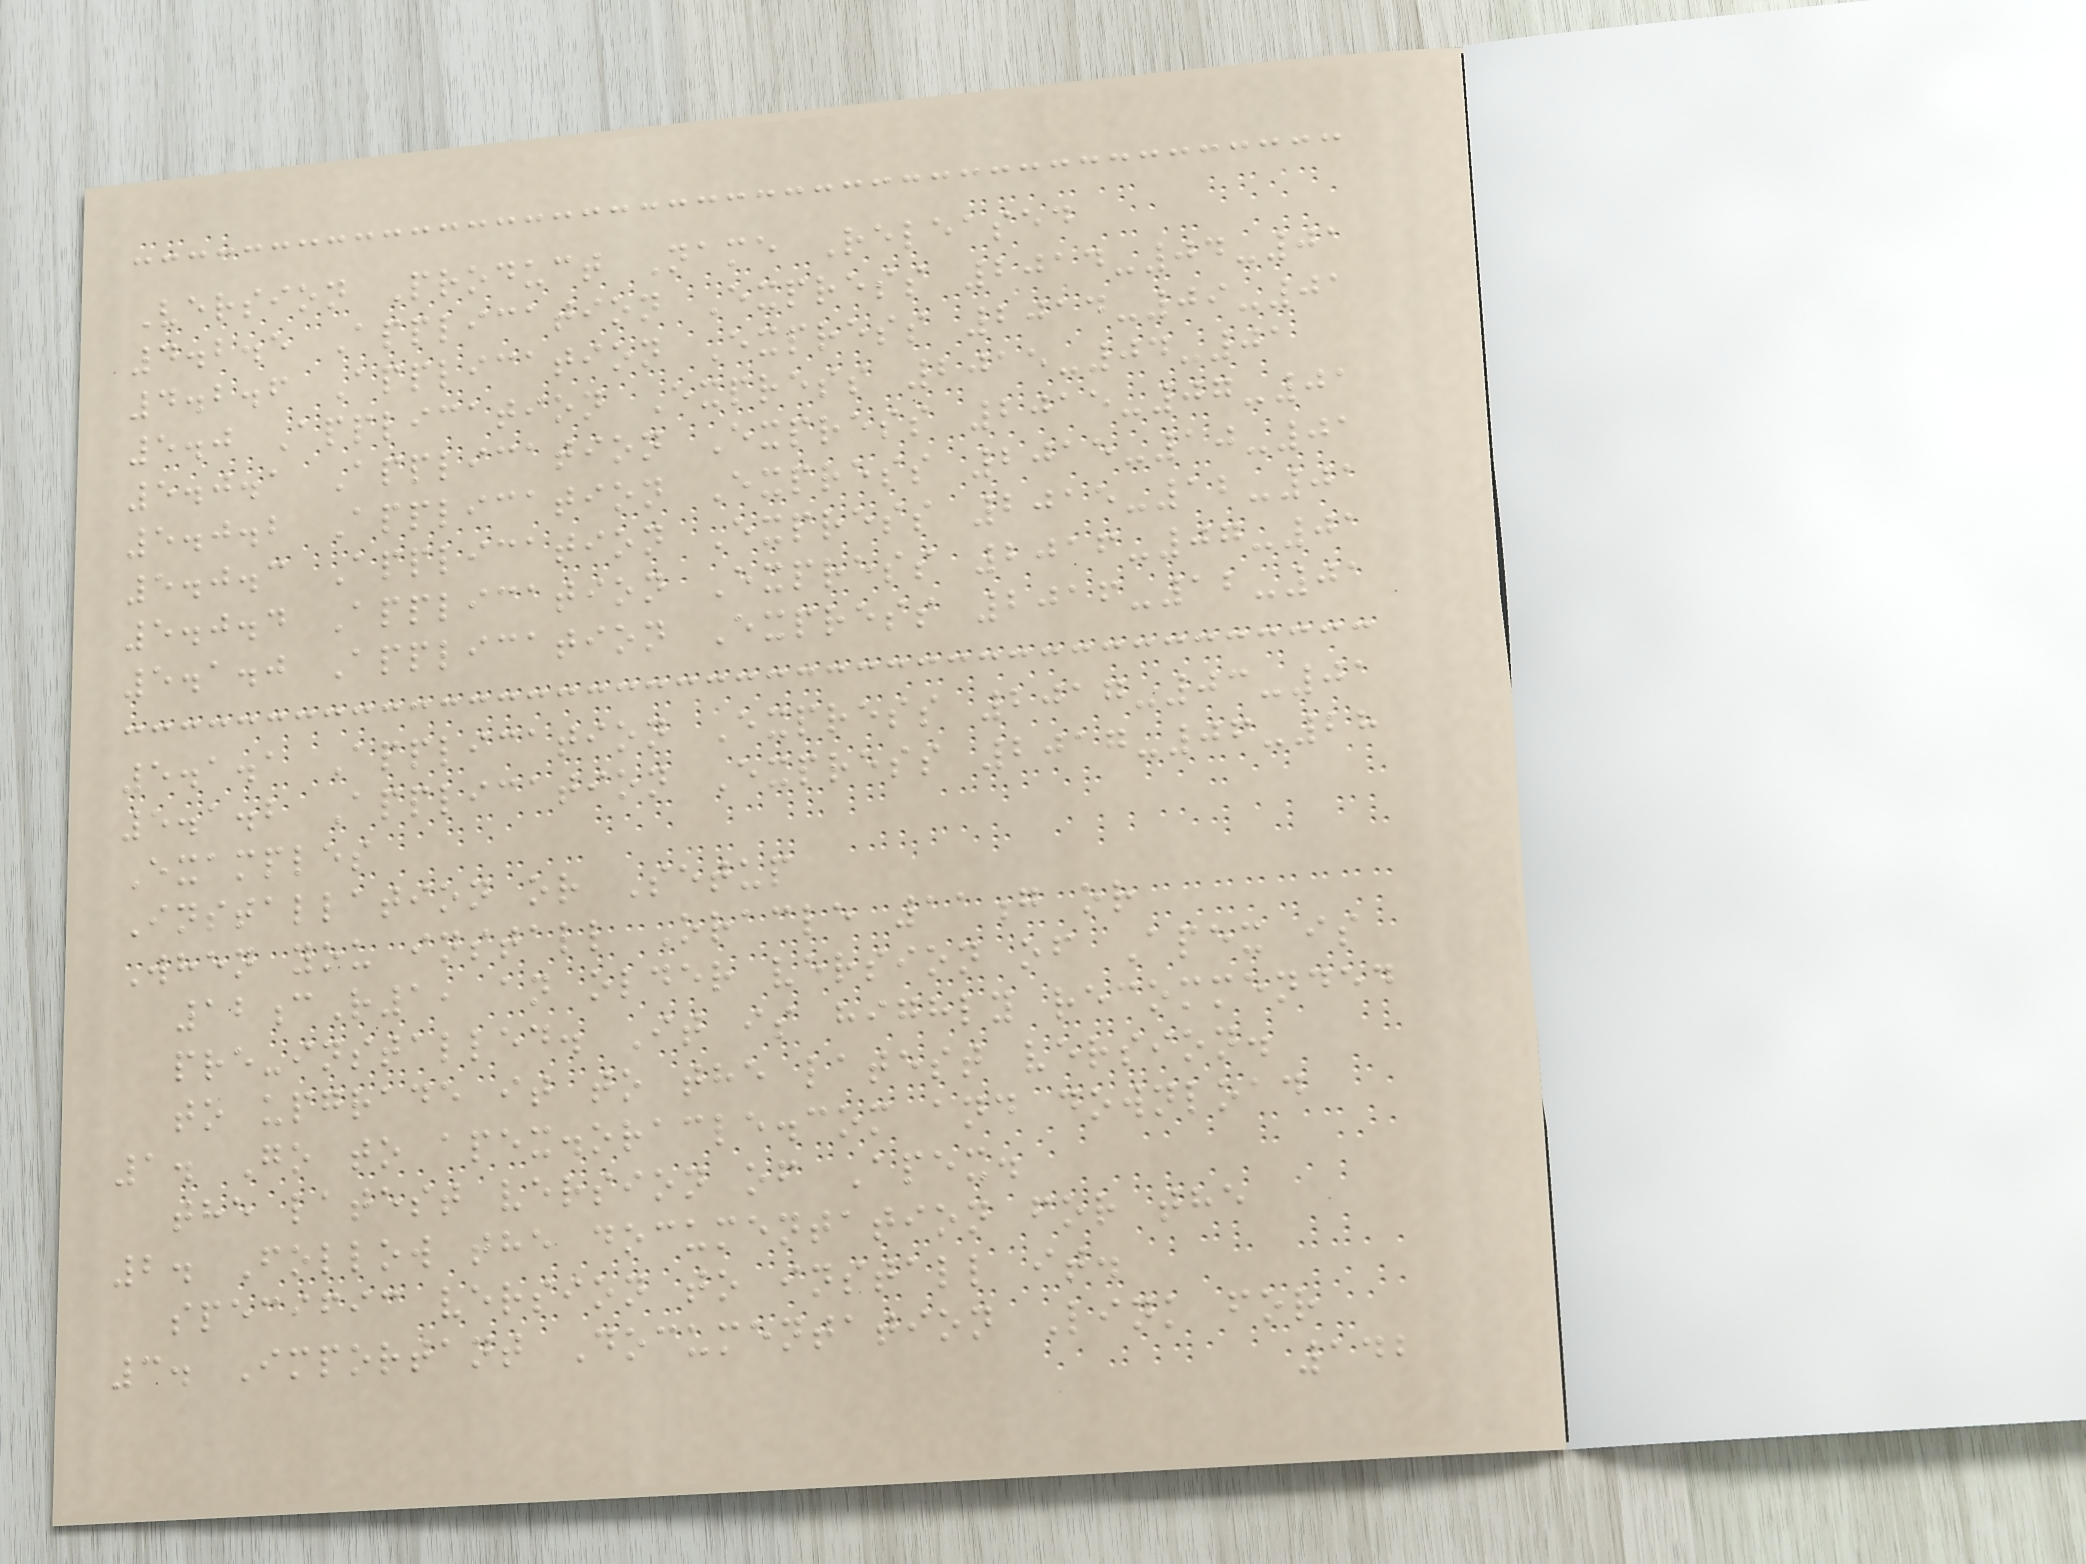Version Product Name Released
4.2.5 Application Express 2014-04-01
4.2.6 Application Express 2014-09-01
5.0 Application Express 2015-04-01
5.0.1 Application Express 2015-07-01
5.0.2 Application Express 2015-10-01
5.0.3 Application Express 2015-12-01
5.0.4 Application Express 2016-07-01
5.1.0 Application Express 2016-12-01
5.1.1 Application Express 2017-03-01
5.1.2 Application Express 2017-06-28
Examples
Installation or Setup
When you install Oracle 11g or
12cR1, an older version of Apex is
pre-installed. It is highly recommended
to upgrade it to the latest version.
1. Go to apex.oracle.com and download
the latest version of Apex.
2. Follow the documentation for the
specific version to install it.
3. Important Documentation Link for
142
